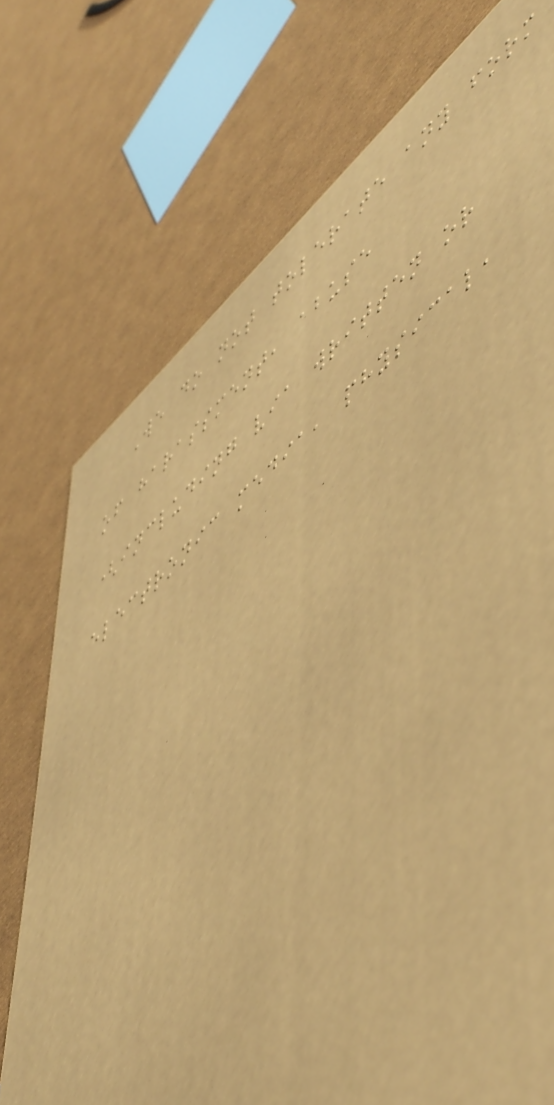We do not tolerate any form
of harassment, abuse
(including via written or
electronic media, physical,
